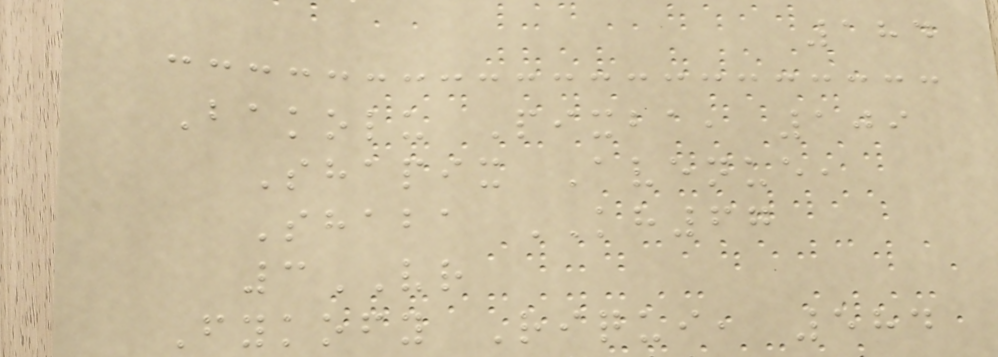184
Bakolu Pixba, 109
Shapix Avenue,
Shaba KH67
3VR
Fykofy Riqui, 584
